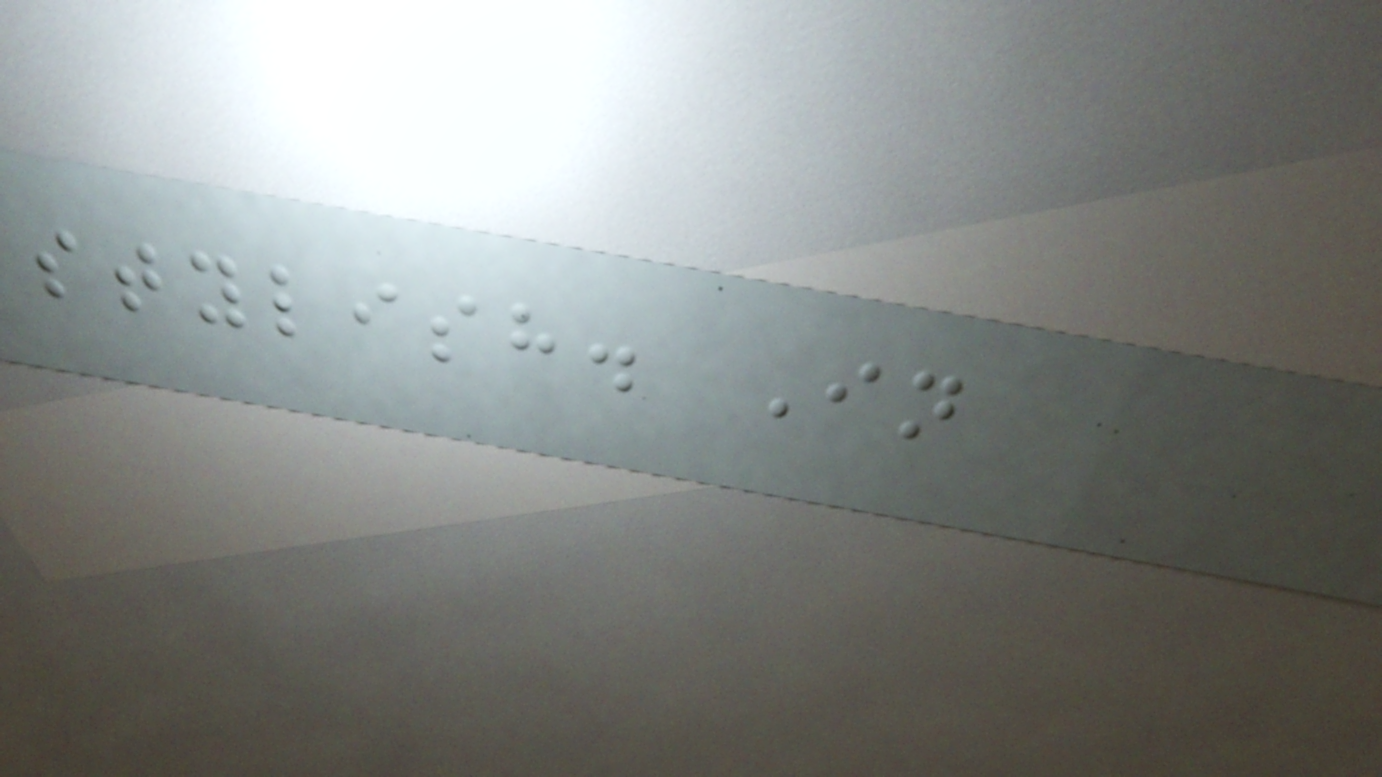stylish. In
